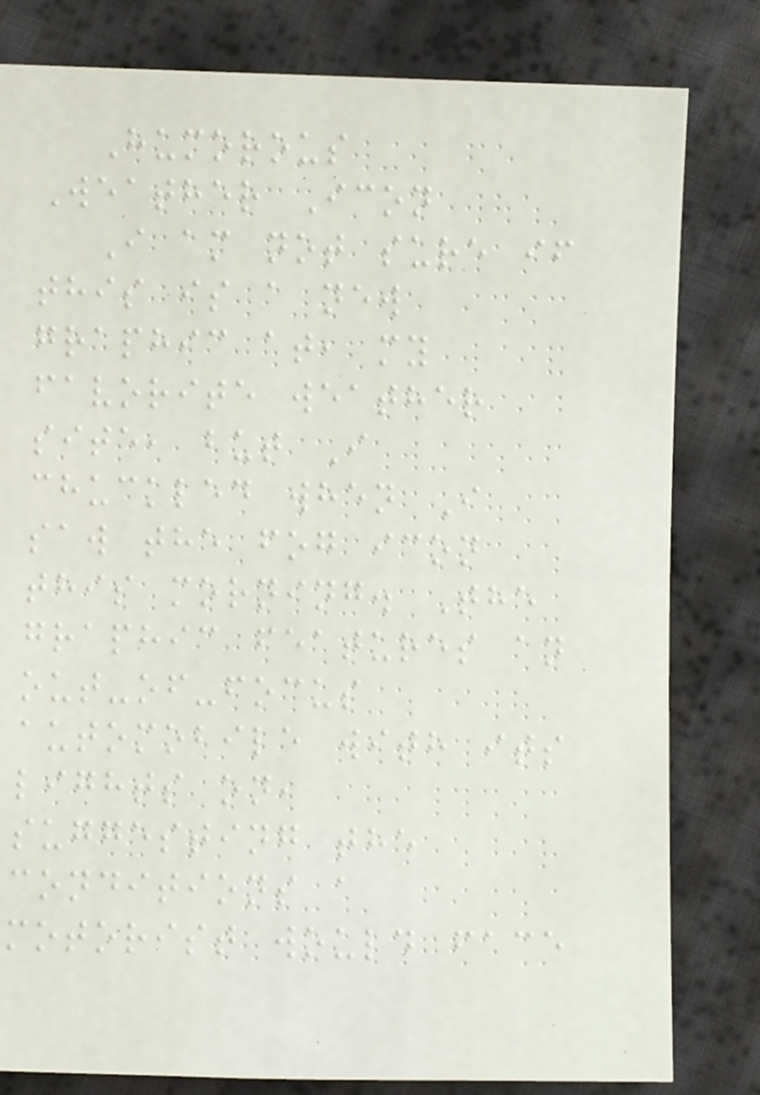Humorous
Weather Icon
I am not sure if
this is a new
graphic at, my
favorite weather
site, but I
chuckled when I
saw the fog icon
this morning. The
graphic features an
out-of-focus
automobile with its
lights on,
suggesting the
conditions a
motorist would face
